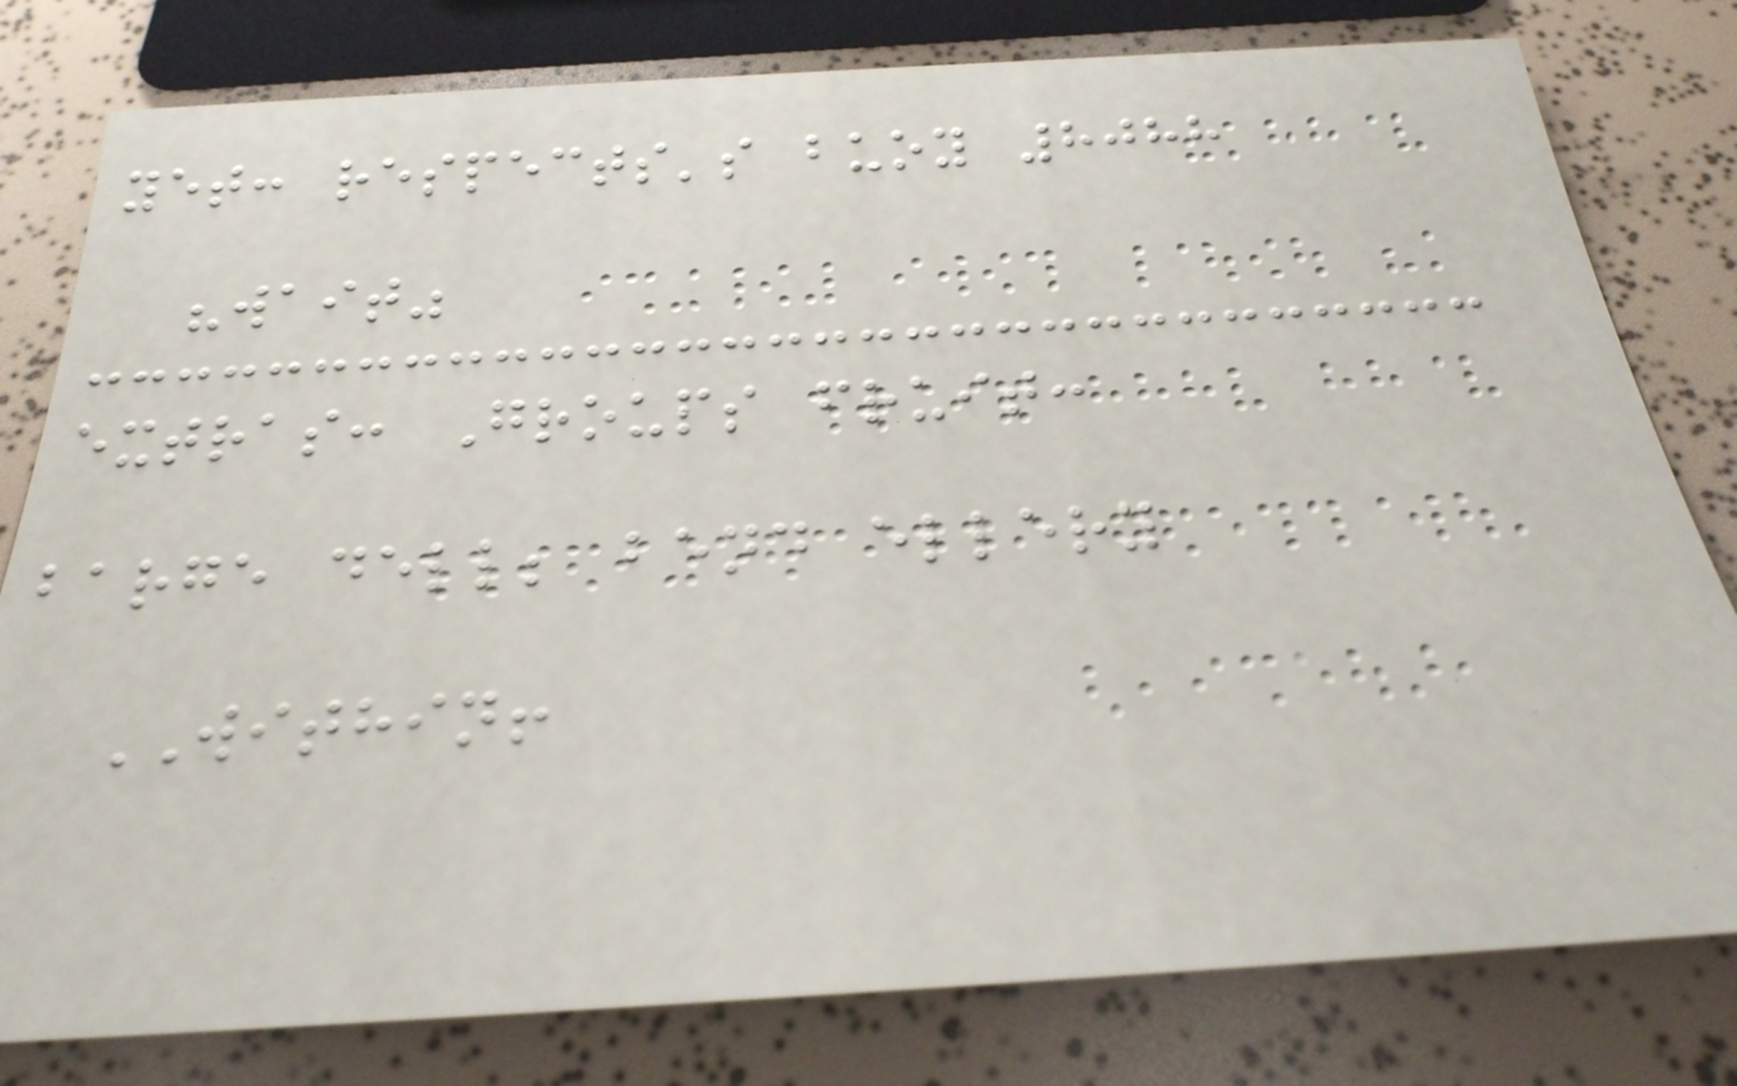yet: respects's buoy 8088
"wait"
extras: Groups fruit:
barge dell; bend ellery
WITHIN!
